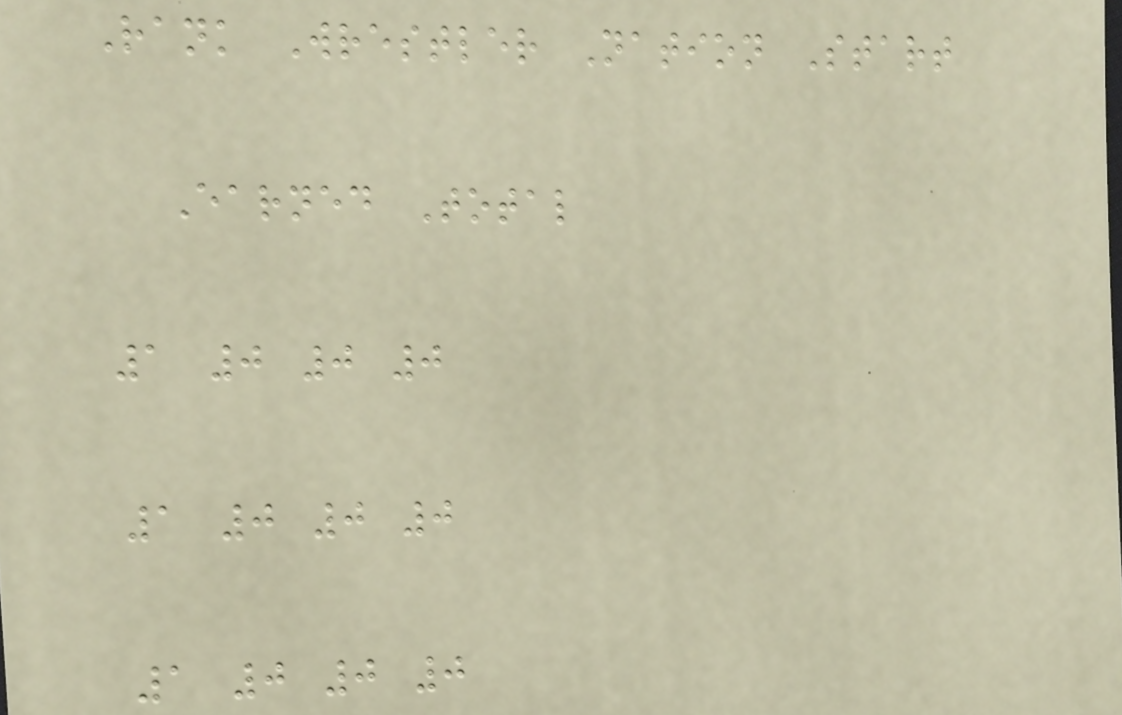Rank Wrestler Nation Start
Earned Total
1 0 0 0
1 0 0 0
1 0 0 0
